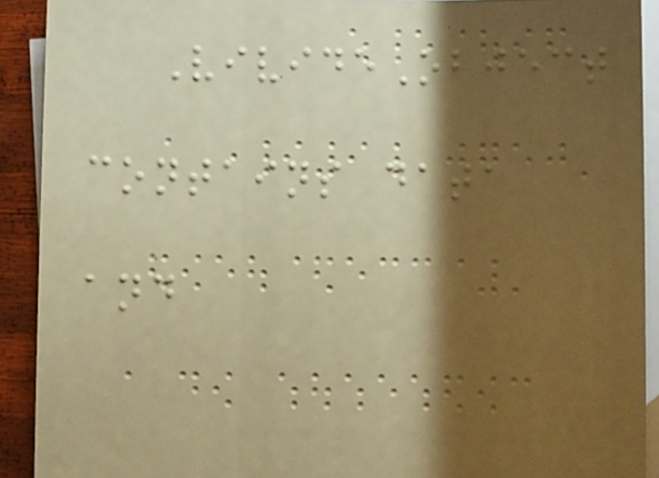VivideObject
contains data
and
